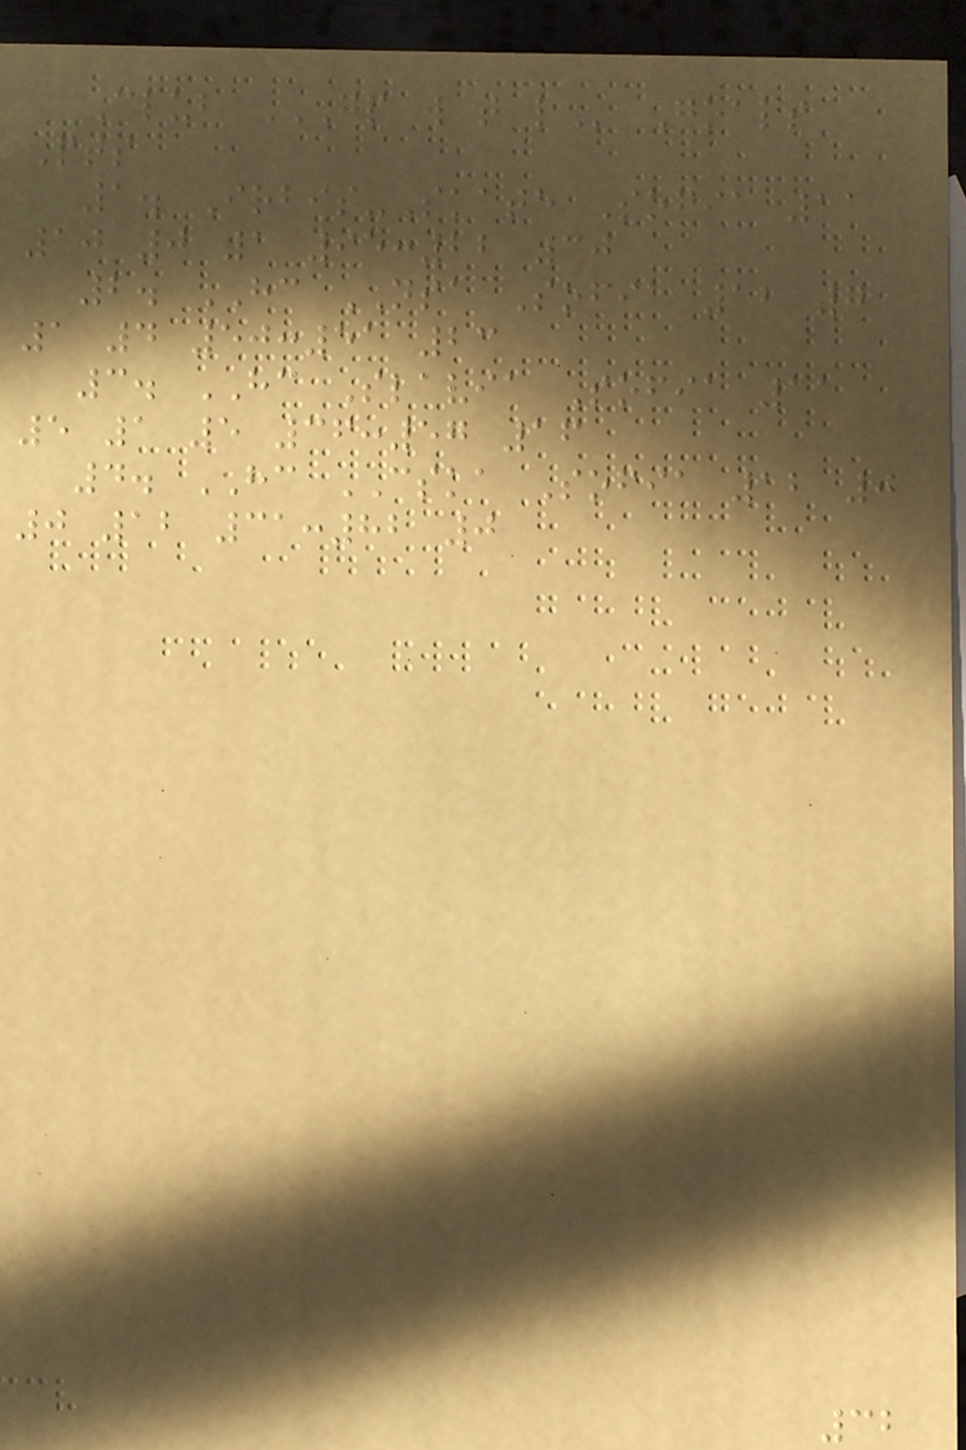Club GP W T L Goals
Pts
1. Irbis-Skate Sofia 11
10 0 1 95:22 30
2. HC NSA Sofia 12 7
1 4 50:51 23
3. HC Slavia Sofia 11
5 1 5 36:57 16
4. HC CSKA Sofia 12 0
0 12 31:82 0
32
